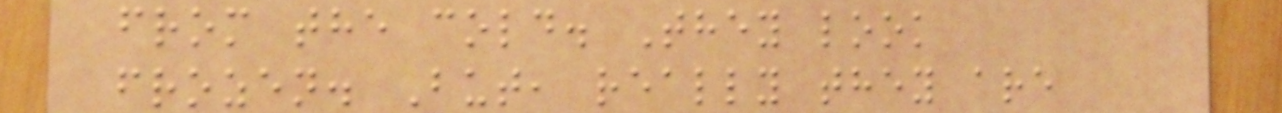from the cold. They look
frozen. But, really they are
